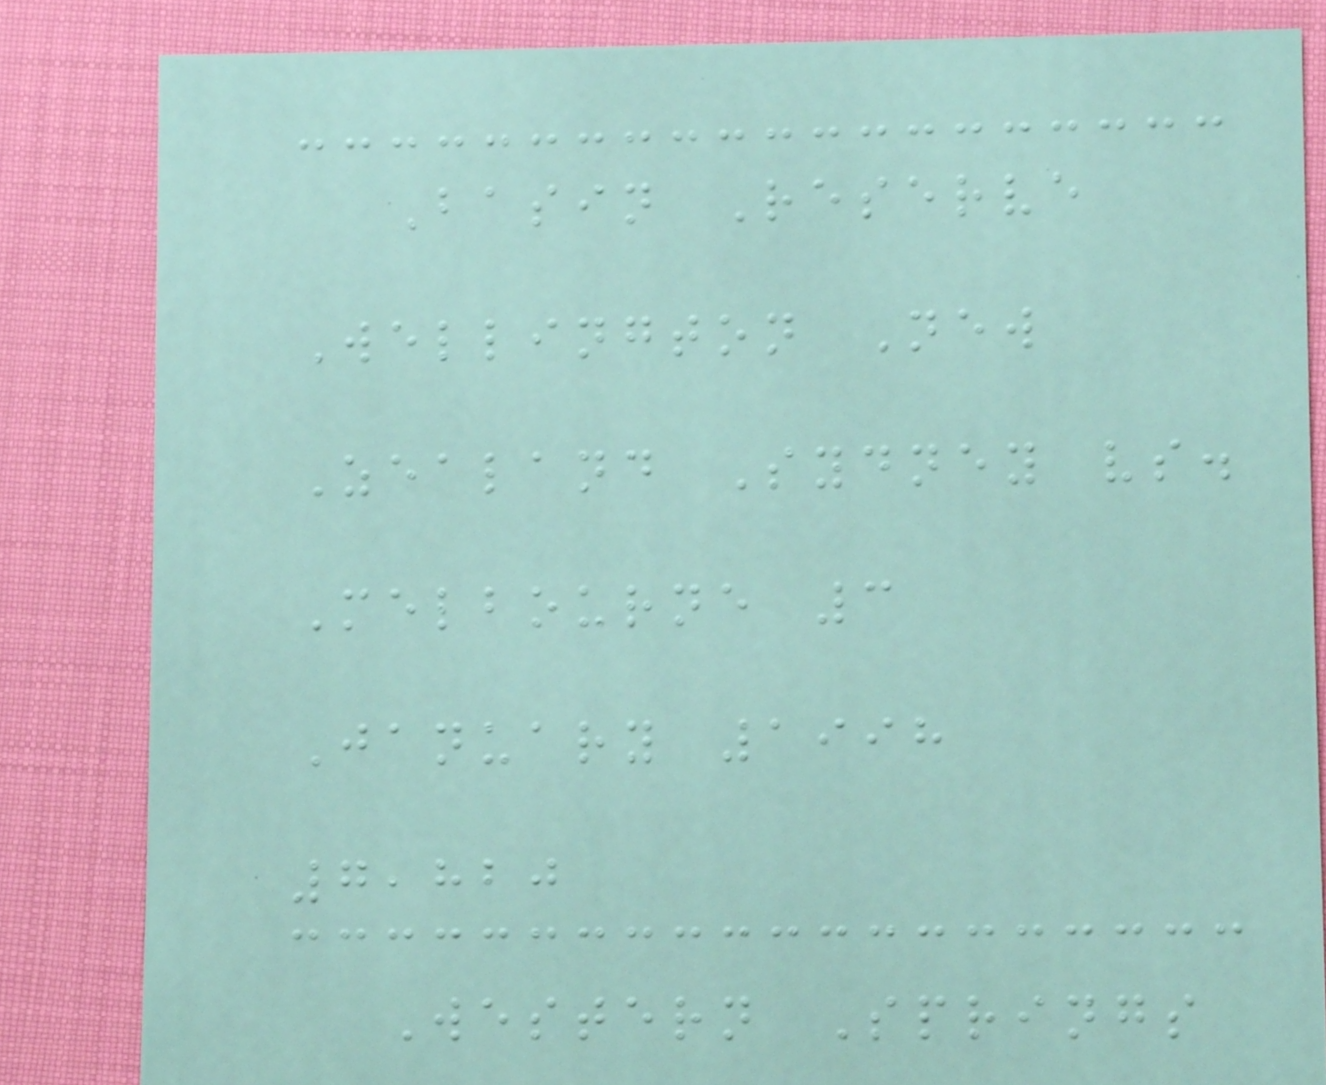Basin Reserve
Wellington New
Zealand Sydney vs.
Melbourne 3
January 1998
7,820
Western Springs
